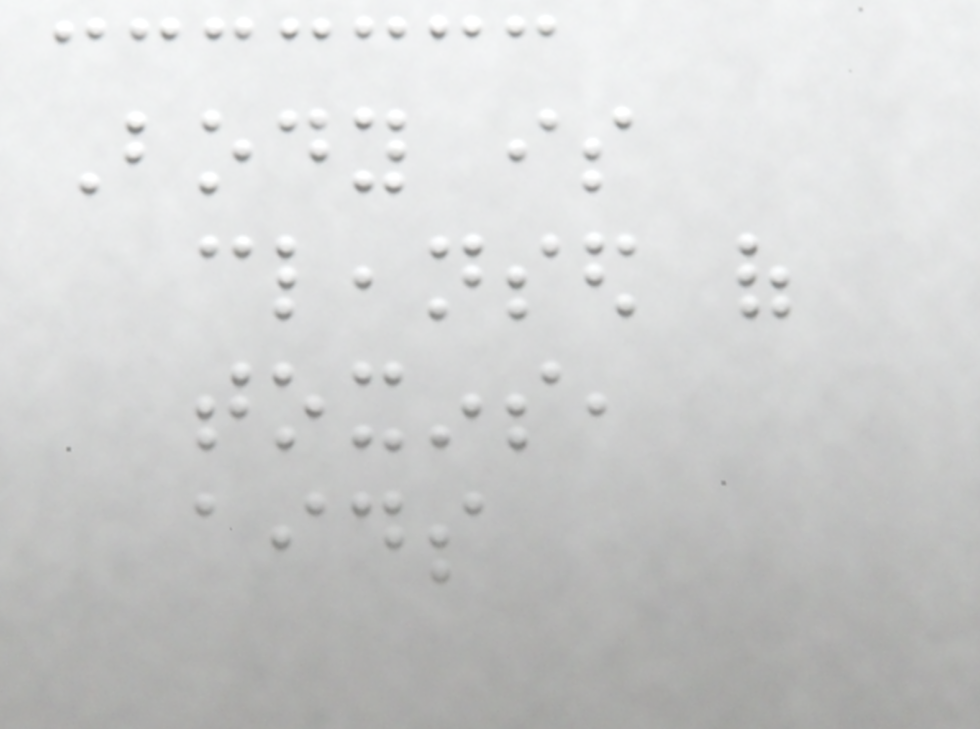Body is
cleansed of
toxins,
aids
